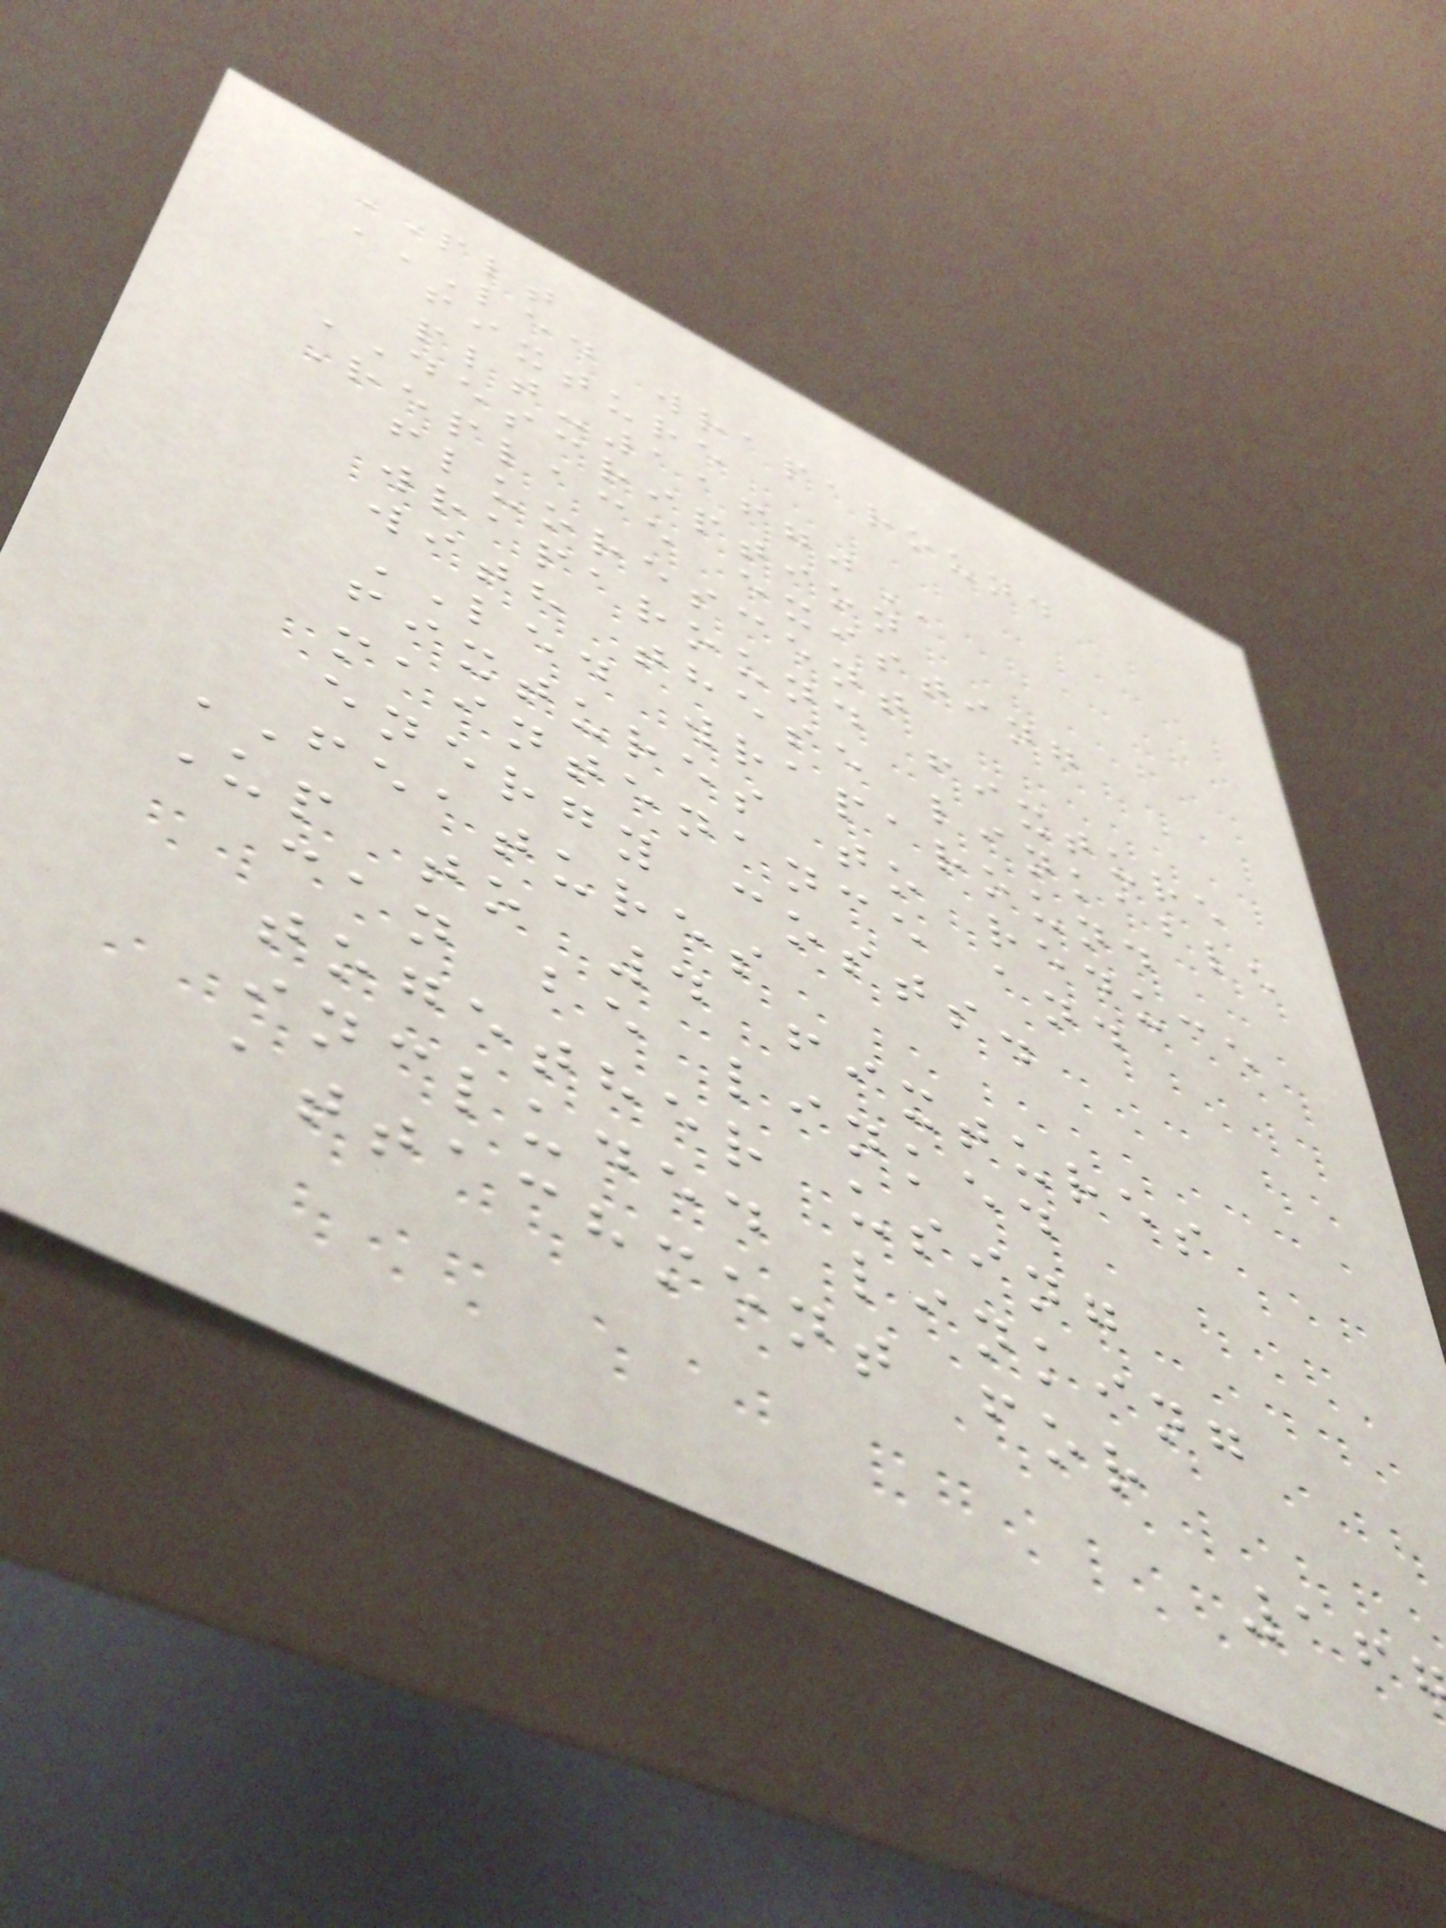PLT
LED WRAPAROUND
fixture
DESCRIPTION
Replace existing
fluorescent
wraparound fixture
with these linkable
LED wraparound
fixtures to reduce
maintenance and
energy costs.
FEATURES
Up to 4 fixtures
can be linked
together using
included linking
attachment for
